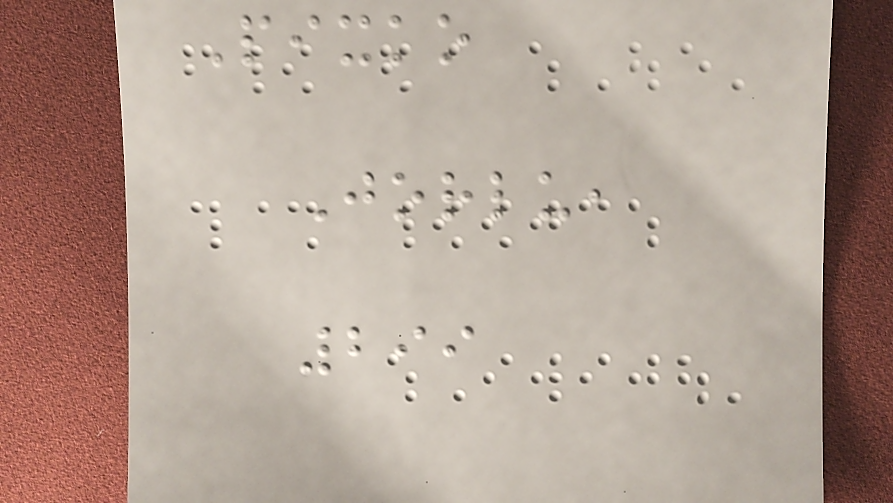Pixko
Jorlu,
299
